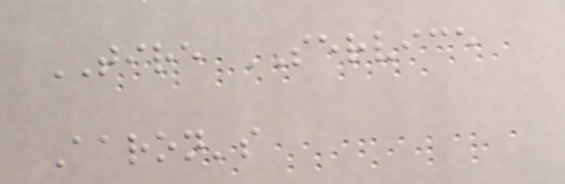TIRE SERVICE
Aaron's
